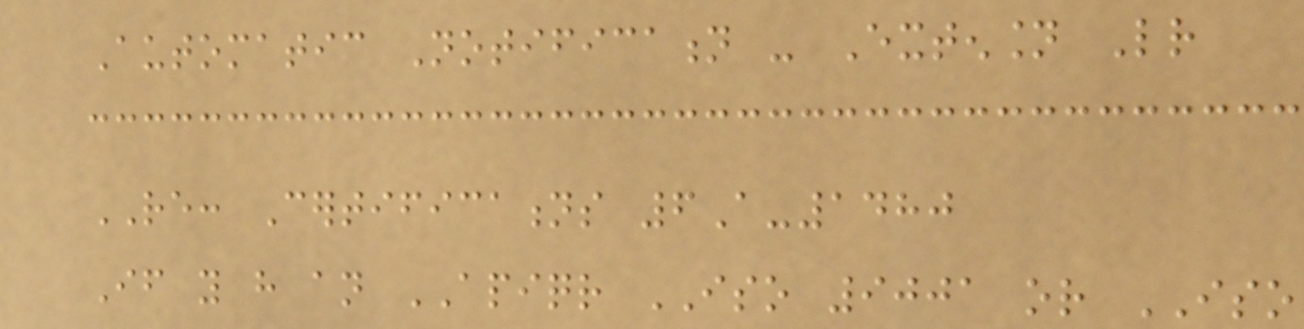Automatic Notification - Extension Letter
RE: Certifications 6A-1480
If you have an APIQR ISO 9001 or ISO
